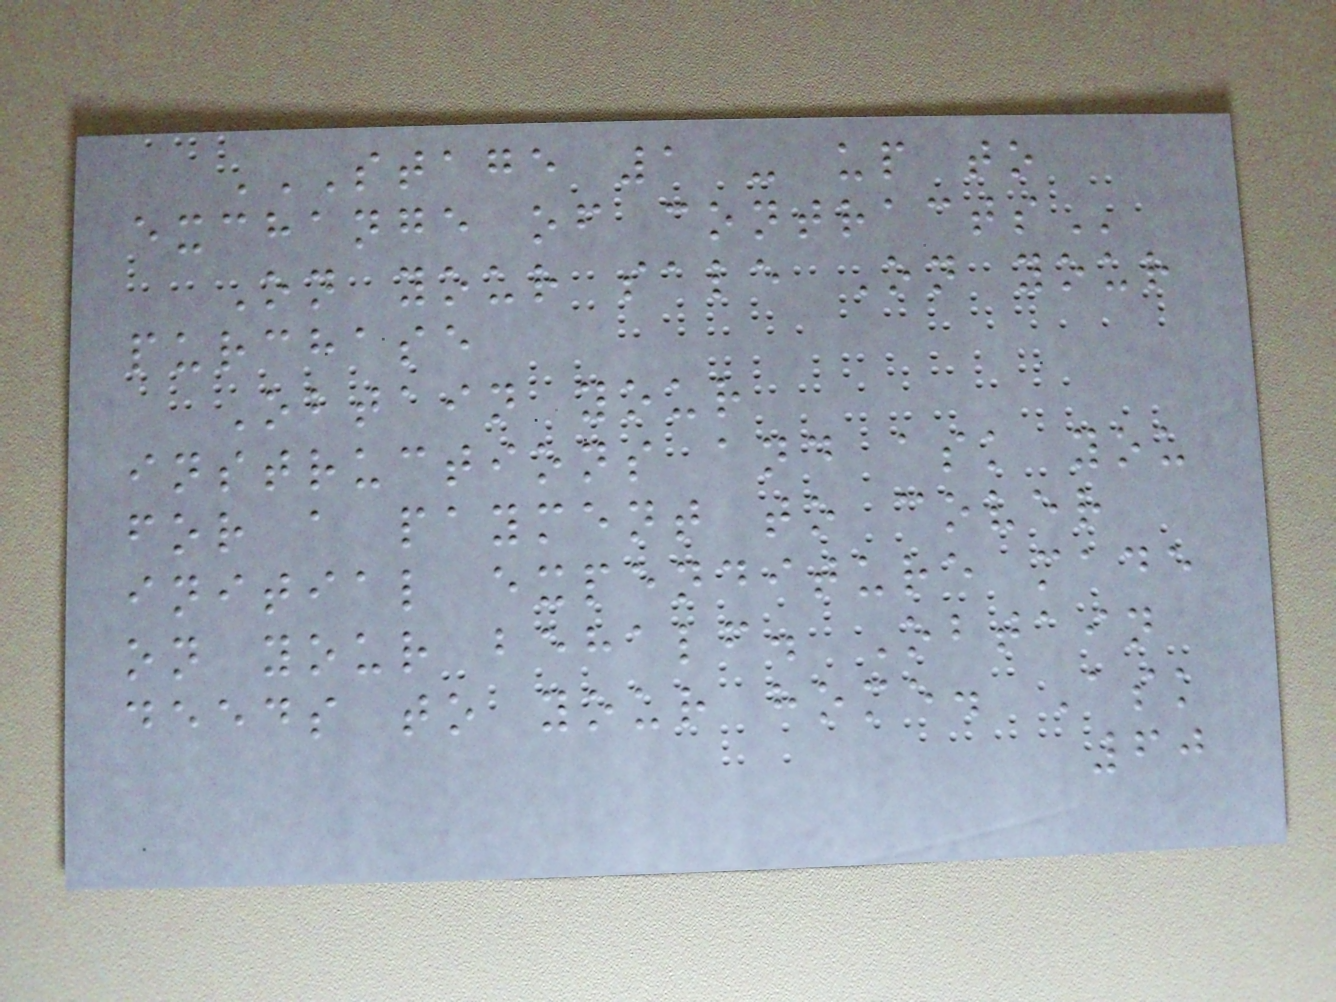STAGE 1 - UP TO
EXCHANGE OF CONTRACTS
On your sale On your
purchase
Obtain your
instructions and ask you
for a payment to cover
initial expenditure made
on your behalf. Obtain
deeds to your home. Ask
60
